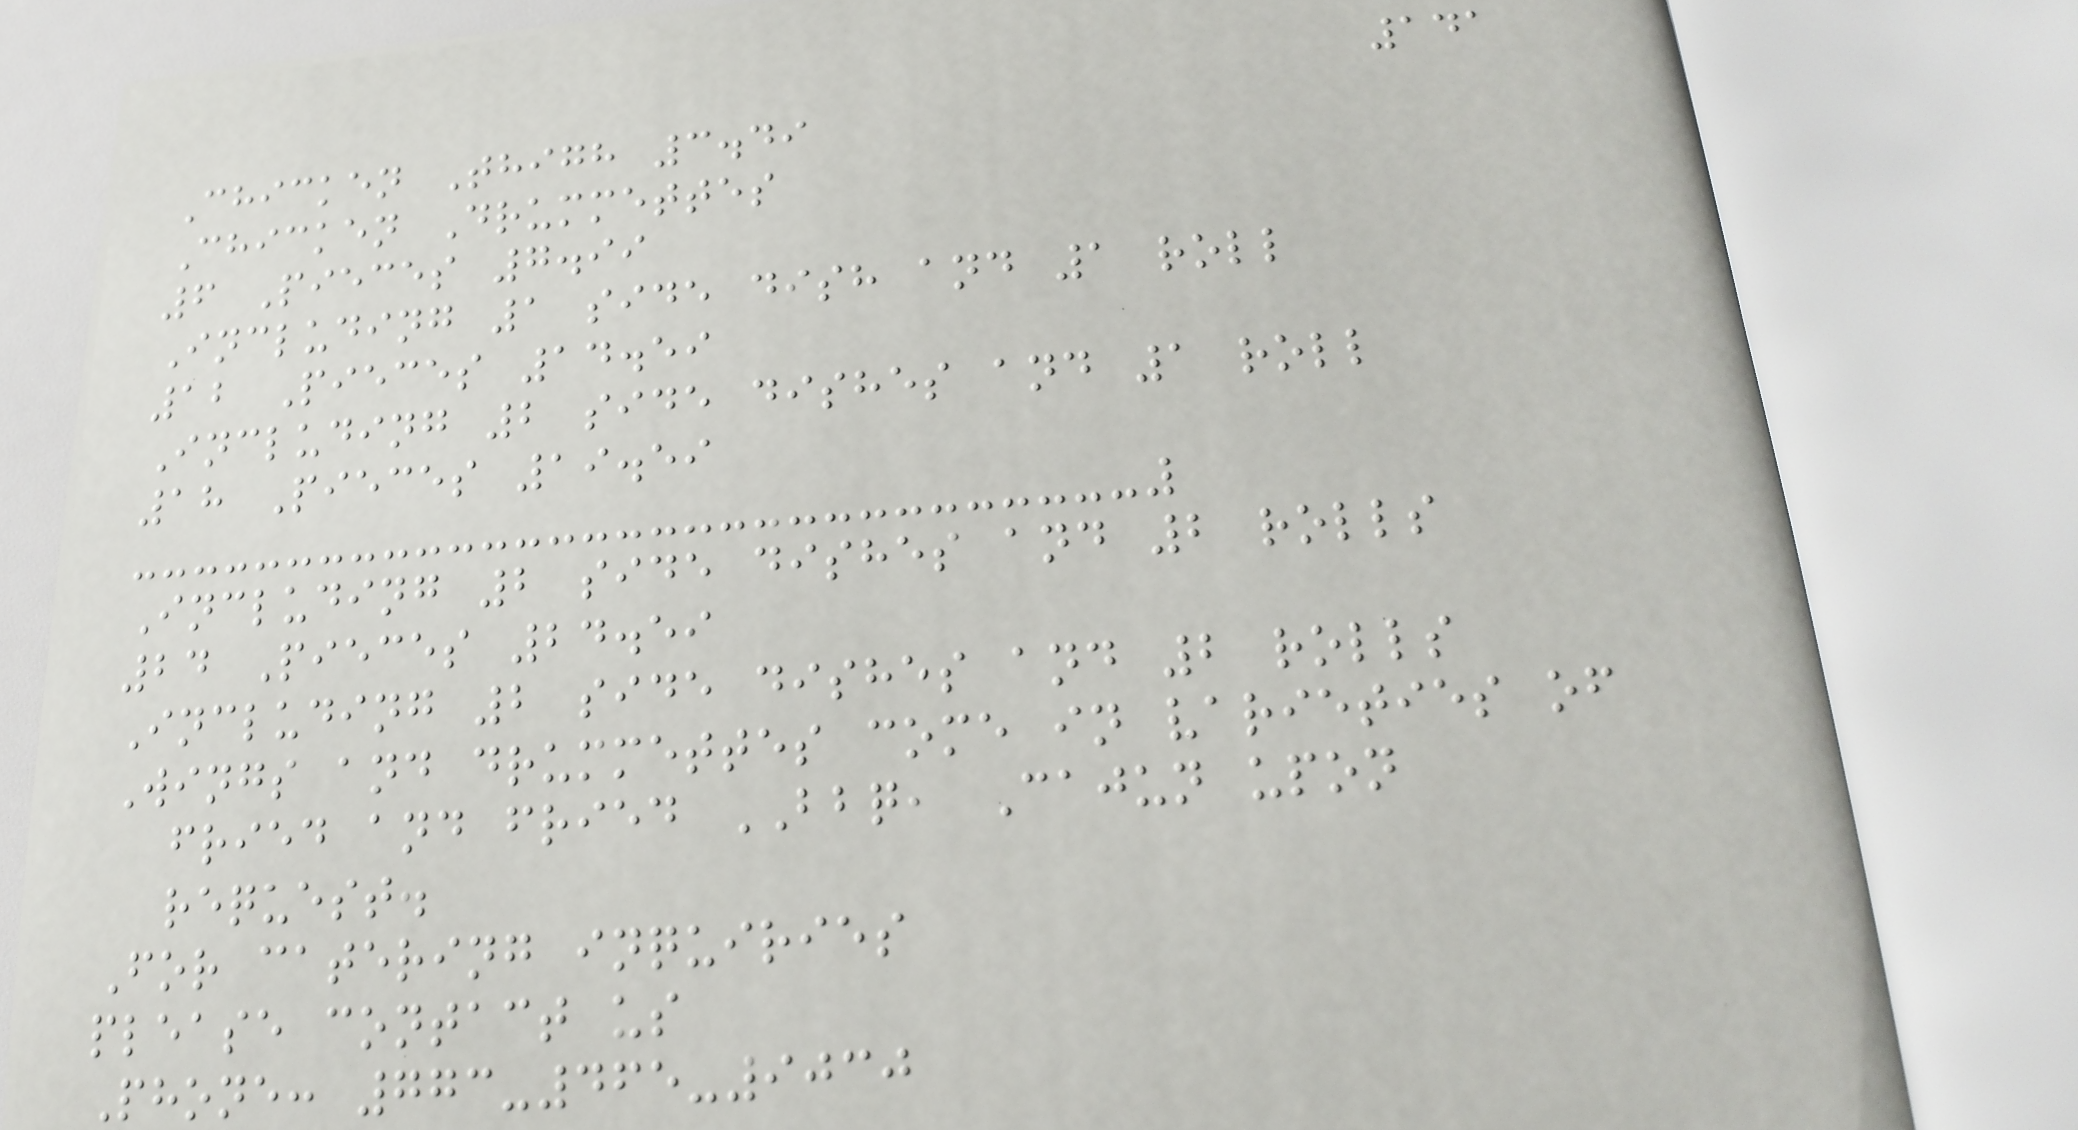141
Chicken Thigh 3.49
Chicken Drummettes
6 Pieces 7.99
Including 1 side dish and 1 roll
12 Pieces 14.59
Including 2 side dishes and 1 roll
18 Pieces 19.59
Including 2 side dishes and 2 rolls
24 Pieces 24.59
Including 2 side dishes and 2 rolls
Wings and drummettes come in varieties of
fried and fried BBQ, Cajun upon
request.
For catering inquiries
please contact us
Phone: 773-465-9030
